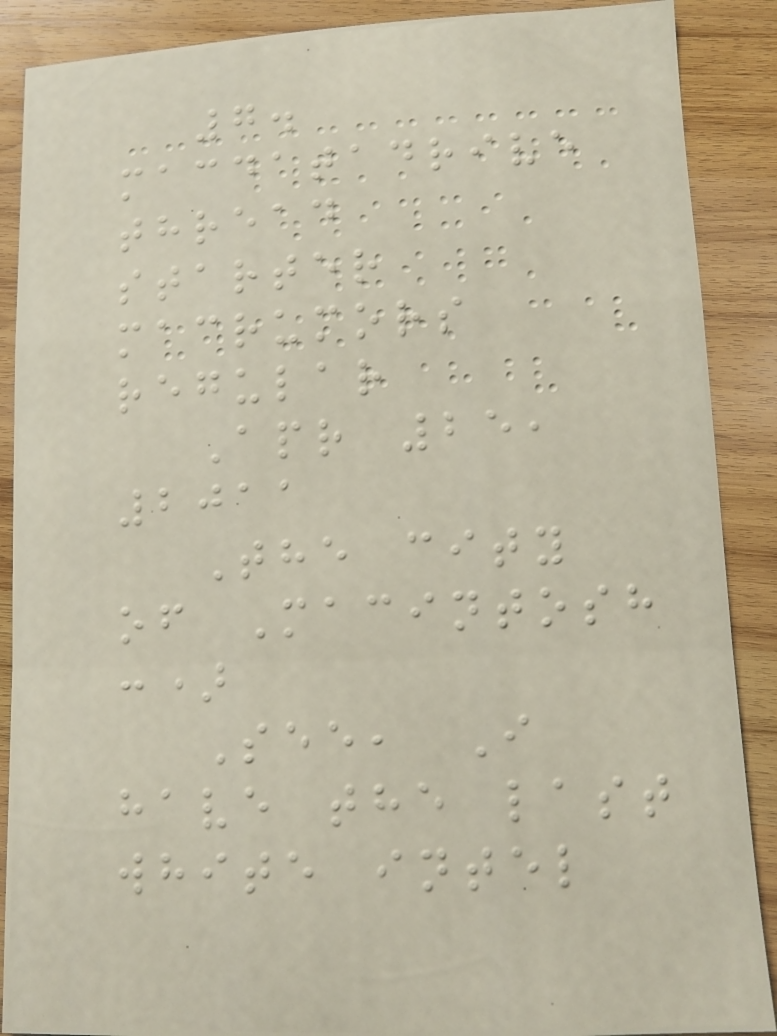7.
macdatadrive
thread
starter
macrumors
regular
Apr 25,
2011
The city
of Macintosh
:)
See, I
have the last
white intel
